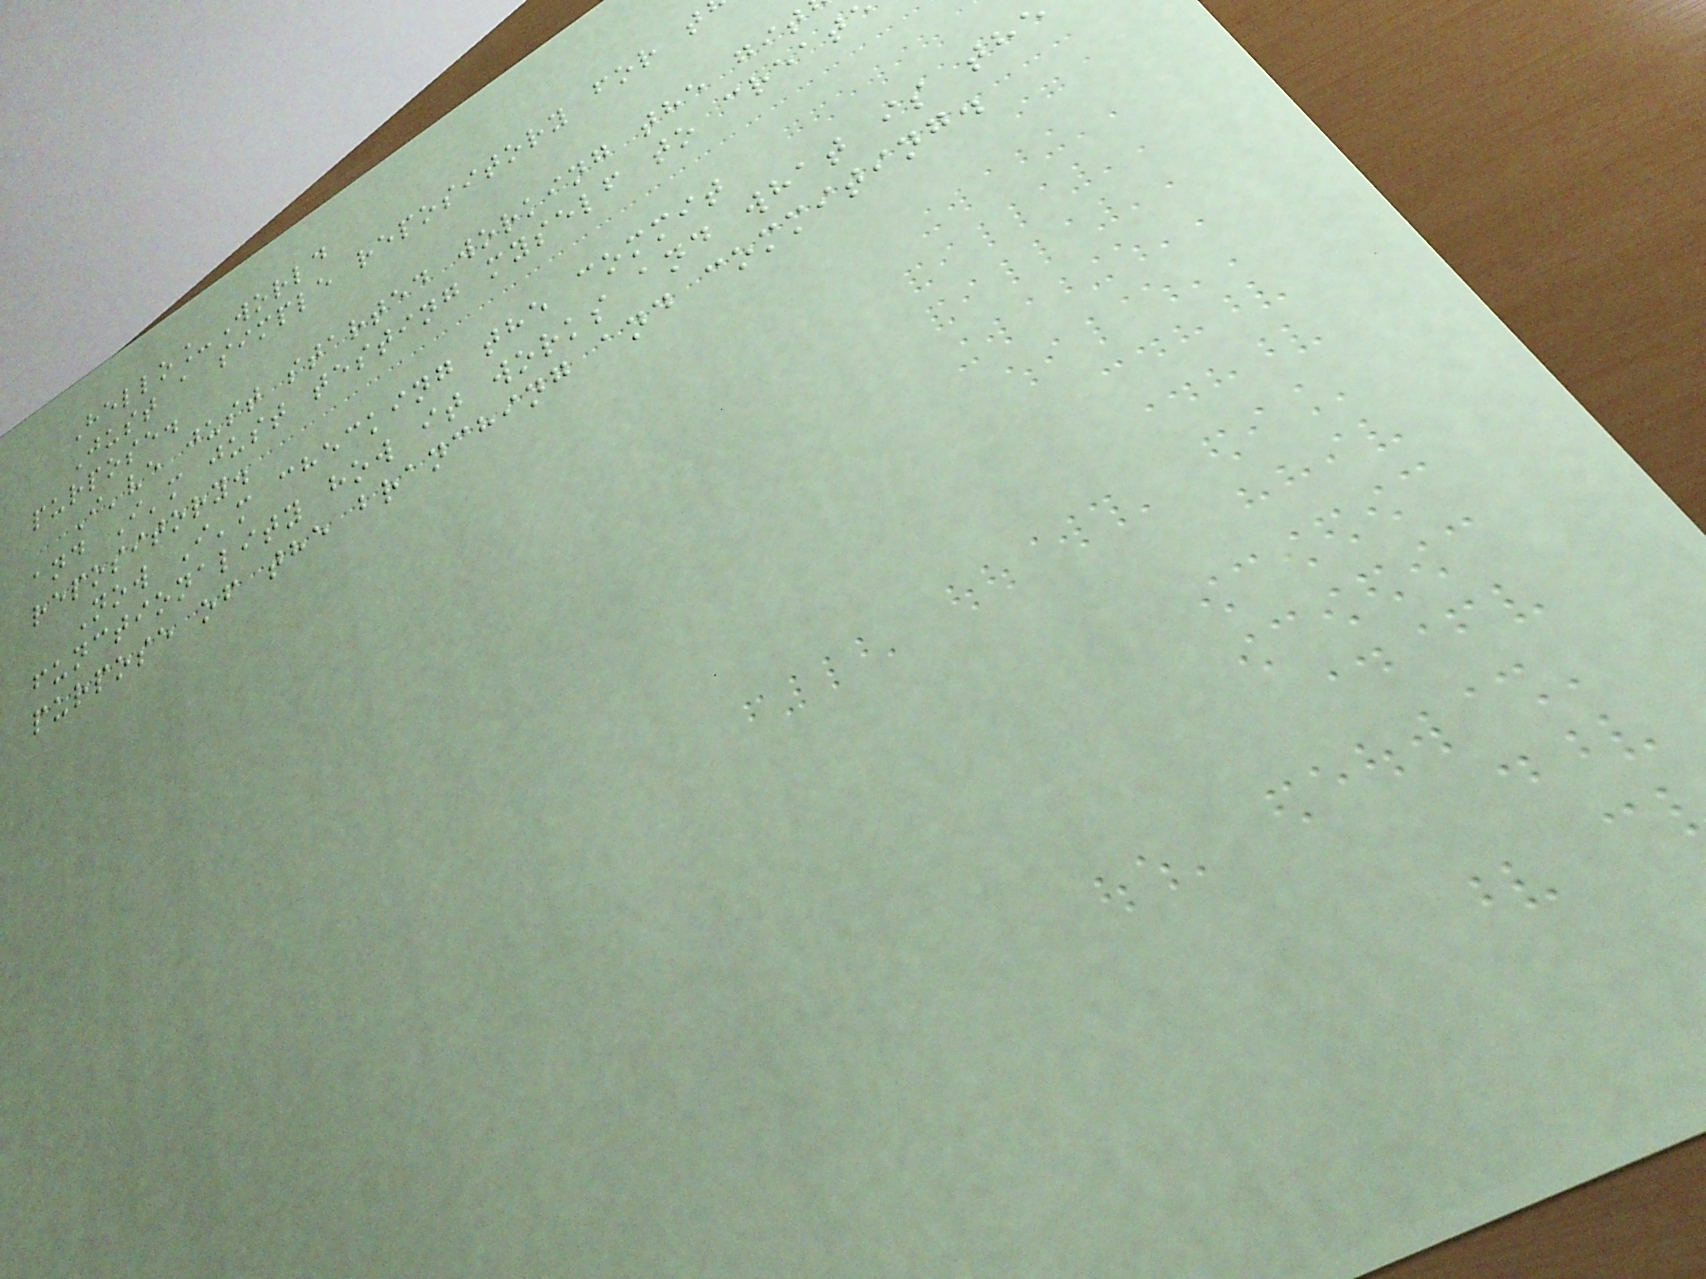Hello_World
Just a simple repository for t
purpose.
I've just started working the git
and I'm just testing myself to creat
repository.
Now I'm checking the commit
functionality how it works and what is the
purpose of the branching and commiting.
